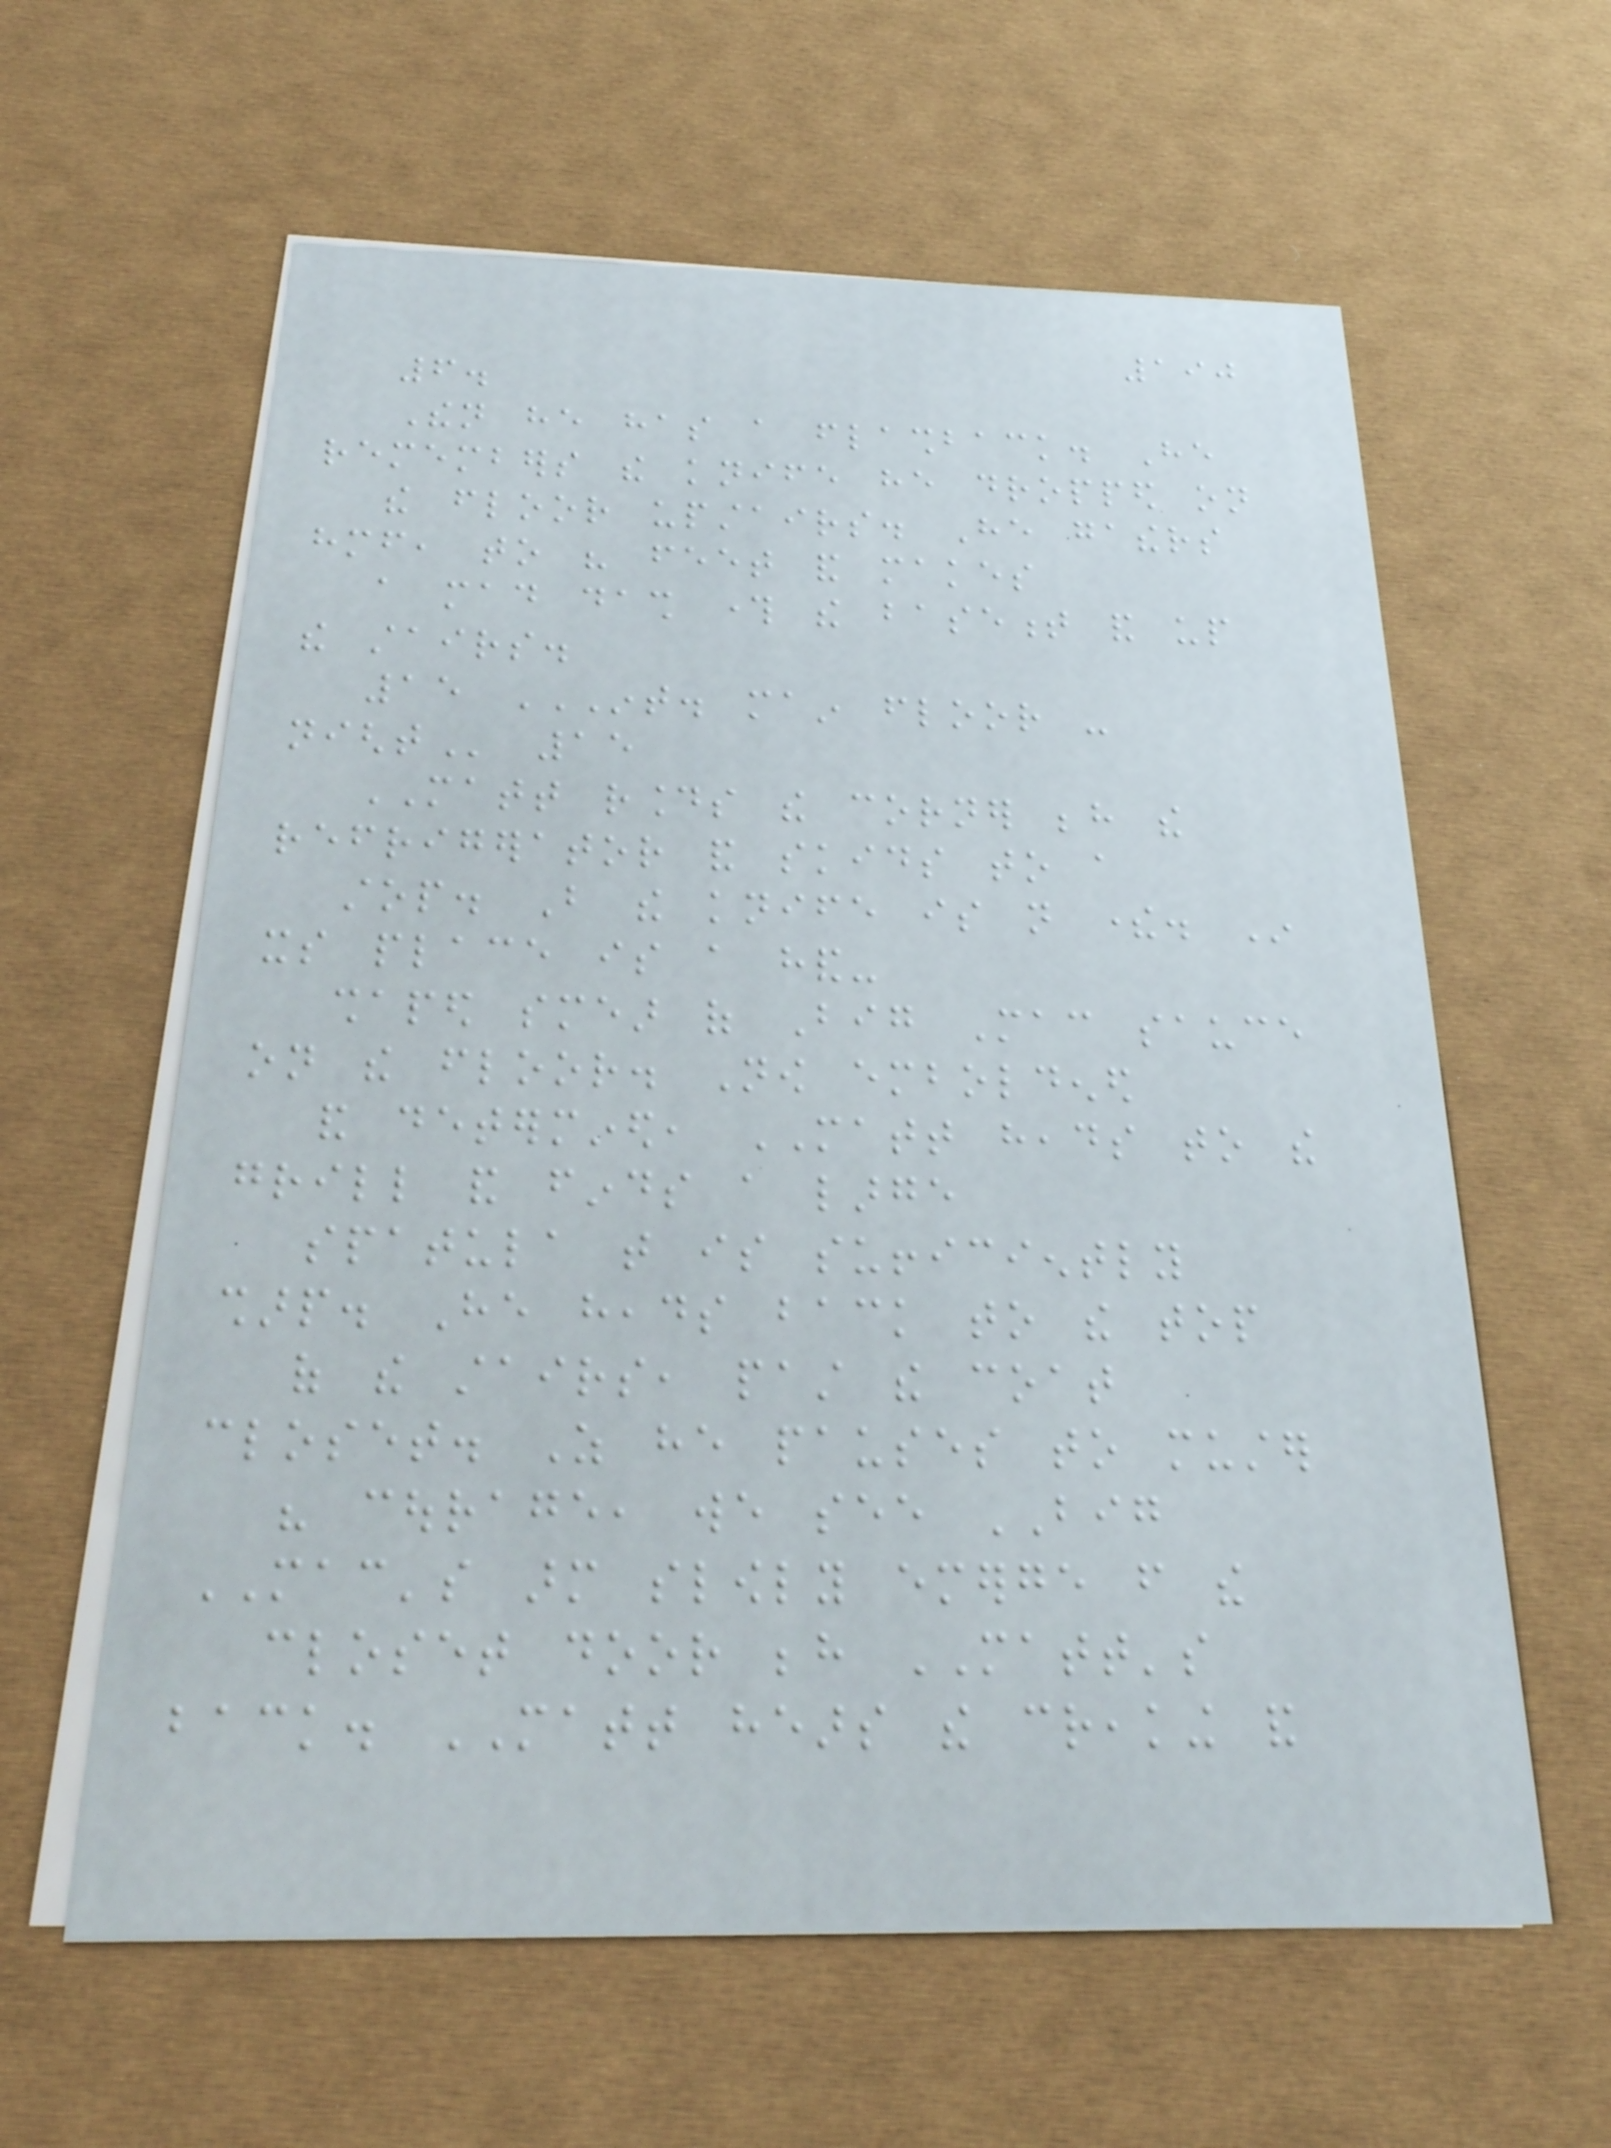190
6.
Then he has a flashback. He
remembers the knife he dropped on
the floor upstairs. He gathers
himself, to his feet and makes
a mad dash through the basement and up
the stairs.
15 INT. MAIN FLOOR -
NIGHT 15
MATT rounds the corner behind the
refrigerator and skids to a
stop. But the knife is not there. In
its place is a hand-
shaped smear of Big Mac sauce
on the floor. Now emboldened
and determined, MATT heads to the
grill and finds a large
spatula that is sufficiently
sharp. He heads back to the top
of the stairs, past the coat
closet. As he pauses to muster
his courage, we see BIG
MAC's arm slowly emerge from the
closet door behind MATT's
back. MATT hears the creaking and
